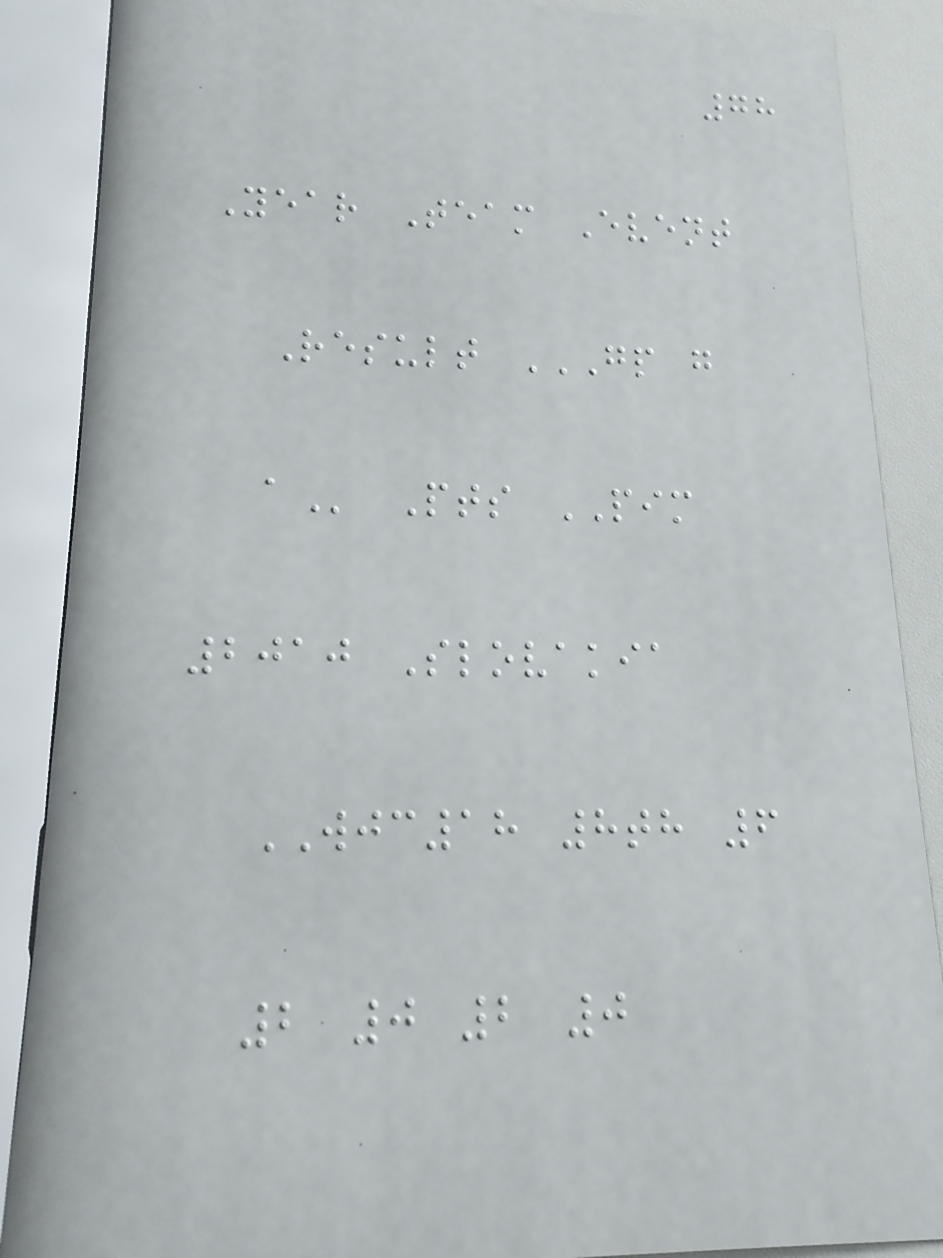78
Year Team Event
Result GP G
A Pts PIM
2010 Slovakia
WJC18 8th 6
2 0 2 0
